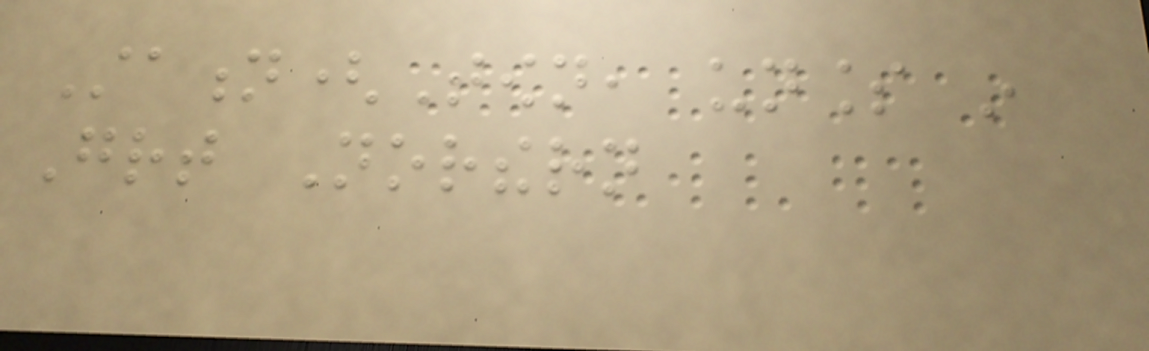Station(Town, unless in
Great Northern
